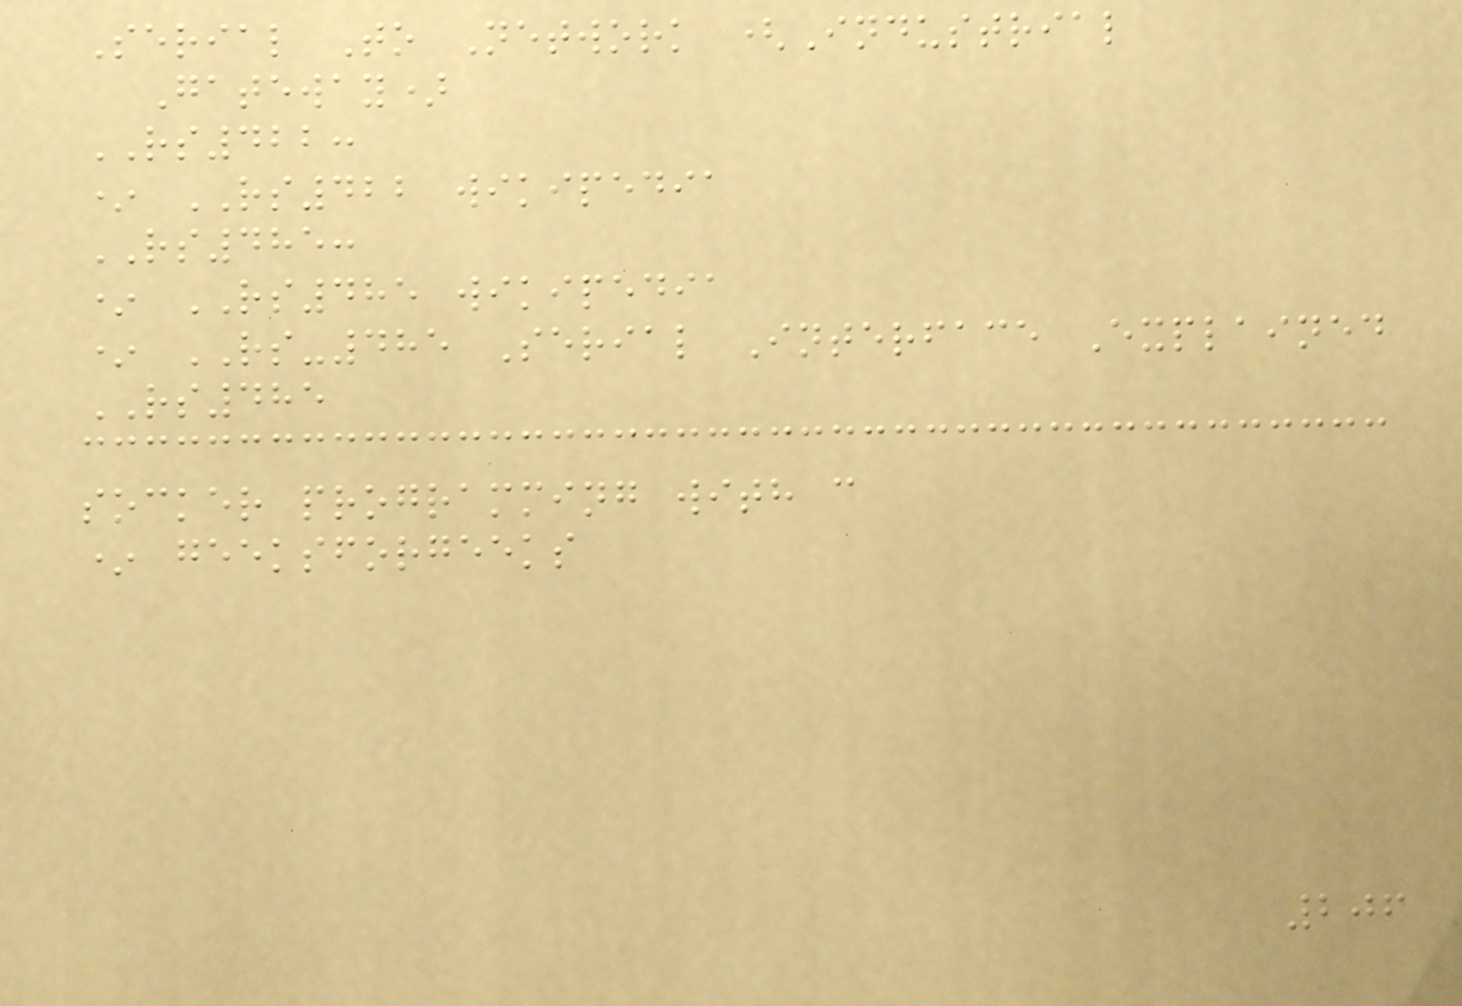Serial To Network (Industrial
Gateway)
RS422:
* RS422 wikipedia
RS485:
* RS485 wikipedia
* RS-485 Serial Interface Explained
RS485
socker programming with c
* geeksforgeeks
206
